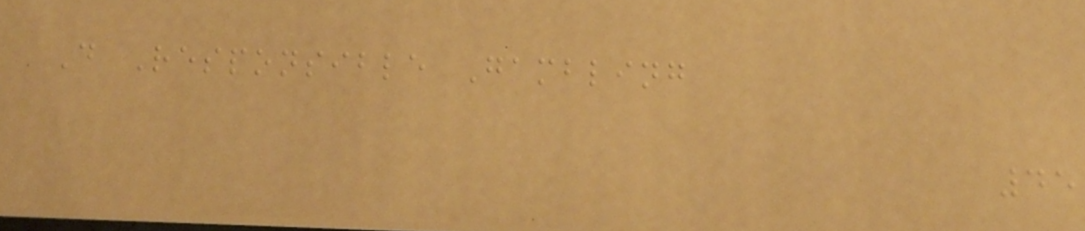D Responsible Gambling
45
